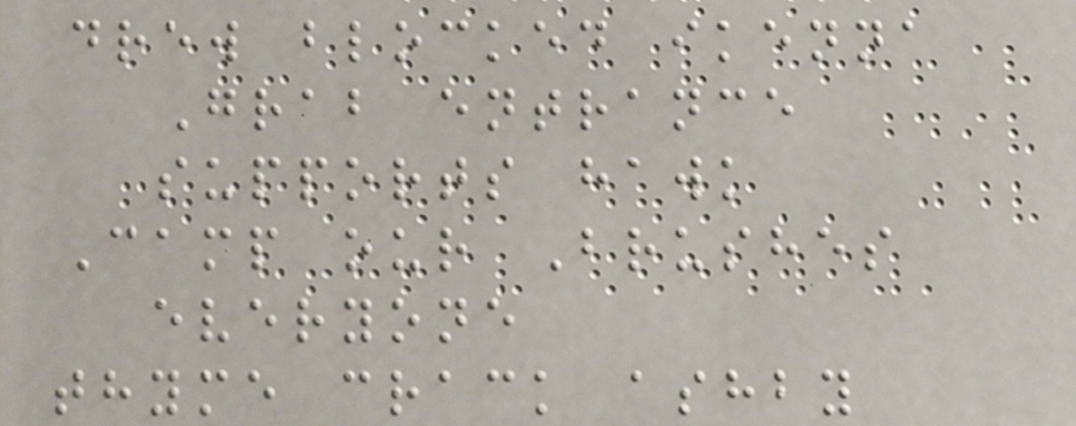drew blocked ikenna
Grab entrance
supports hawk
Camp our Brushes
everyone
thyme crack ashby
